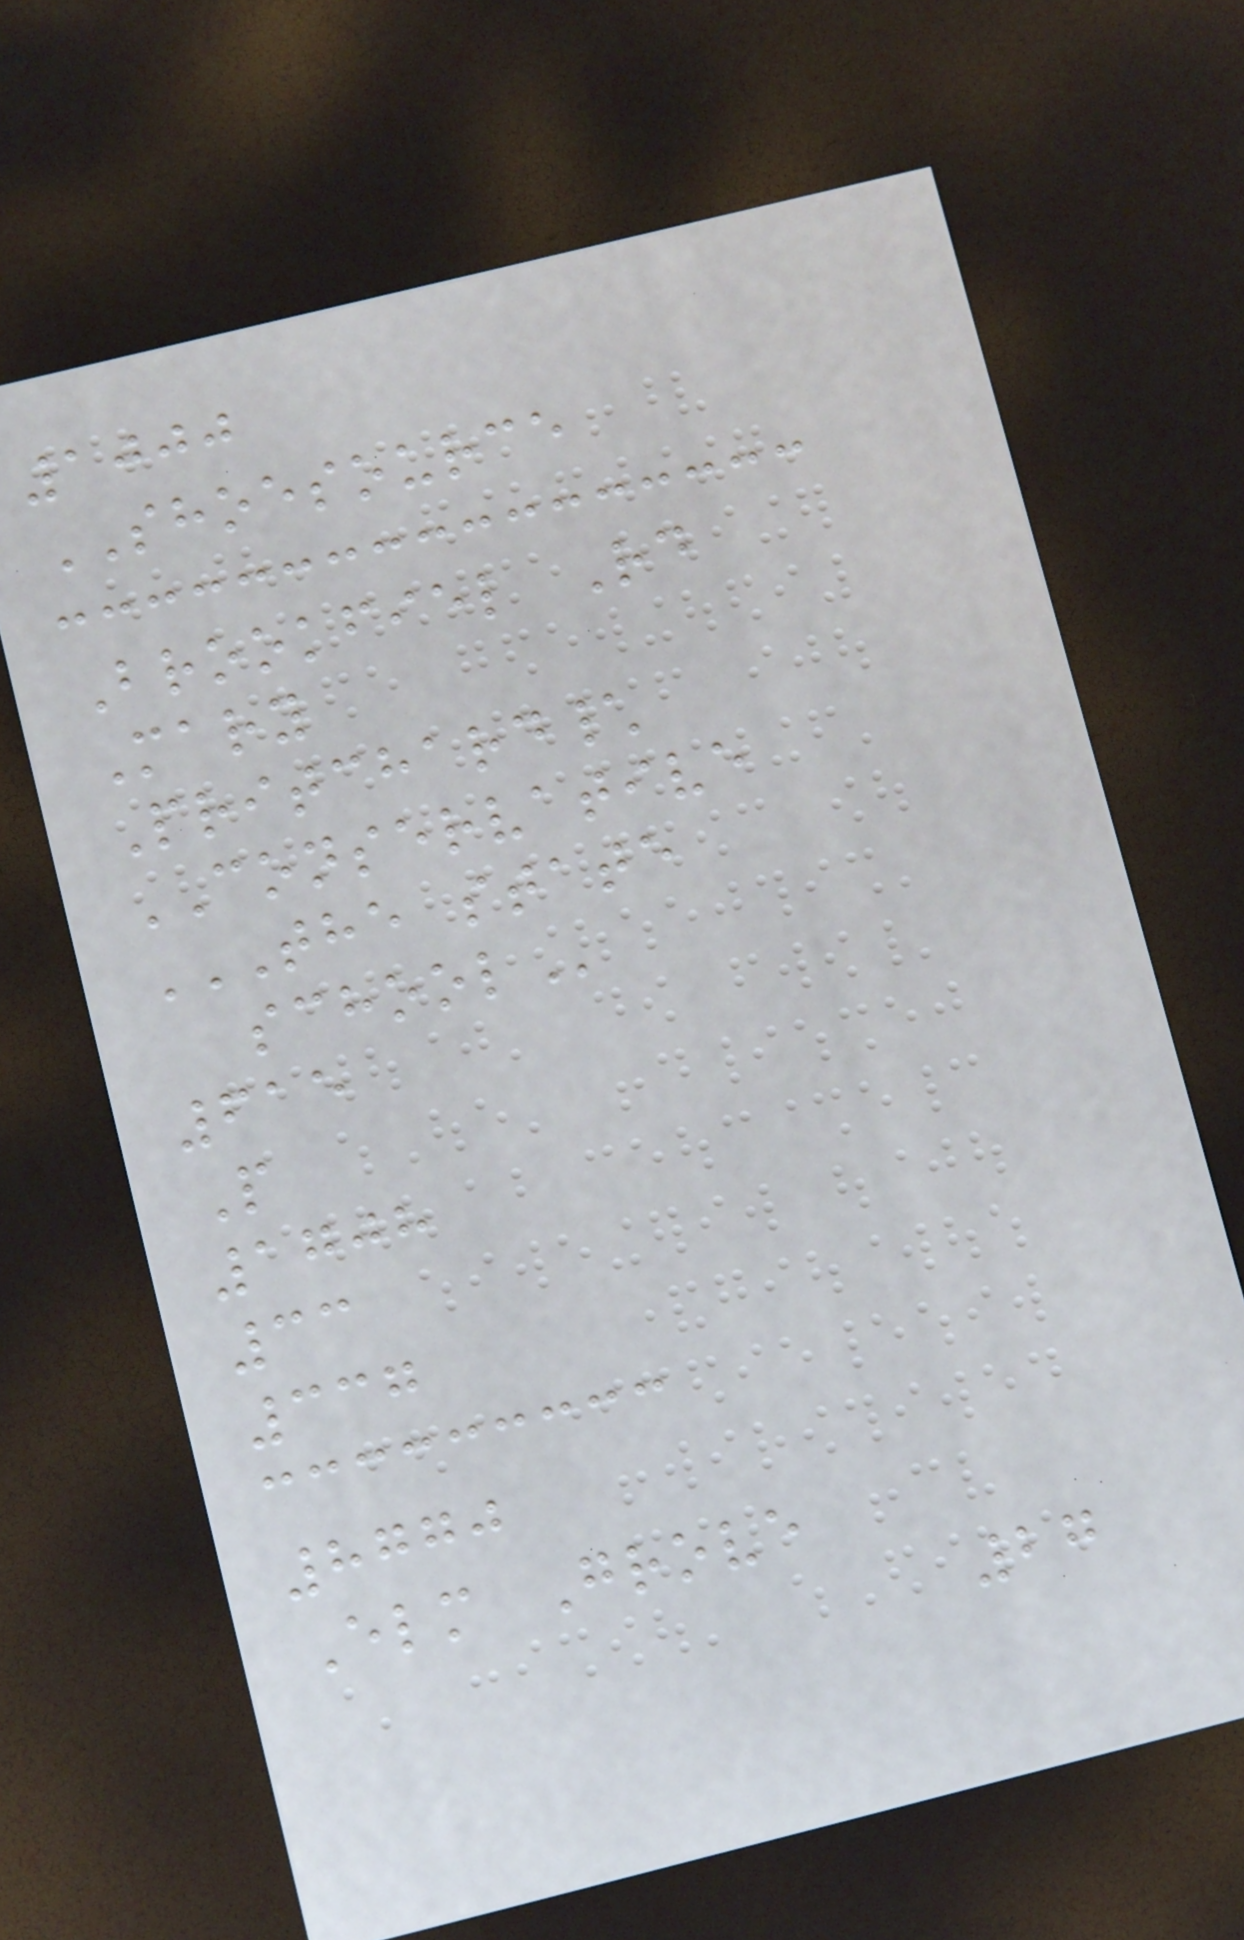1000
SHOESOURCE
Brookfiel Rd
Mary
Pritchard\
CONSERVATIVE
THE STATE
SCHOOL
615
P
1708
33
337
8770
Elm Grove
27
